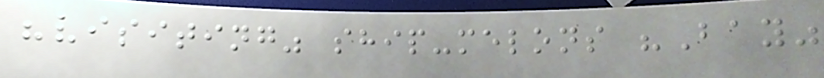"visiting" ship-melons "Bay"
